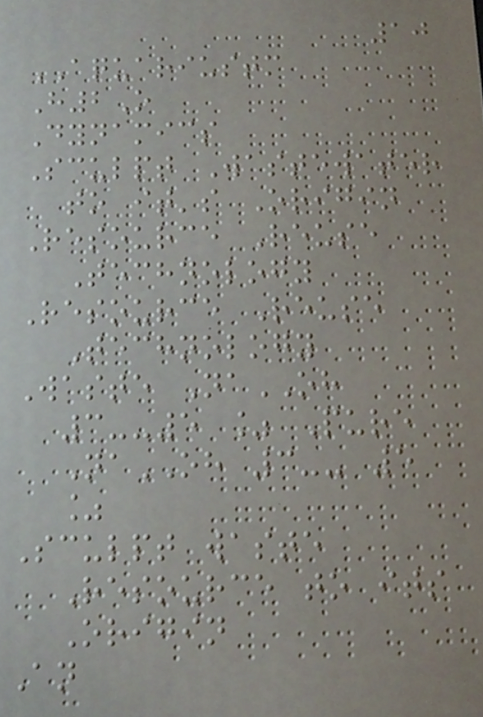10
AQUARIUSTM
H2O
Dynamics
Sculpt Wastewater
to it's Origin
Resource Reuse
Technology
Resource Reuse
Technology
Waste NaOH
3--5 % Pure
NaOH 3-- 5
%
Sculpt waste
Resource to its
Origin
An
